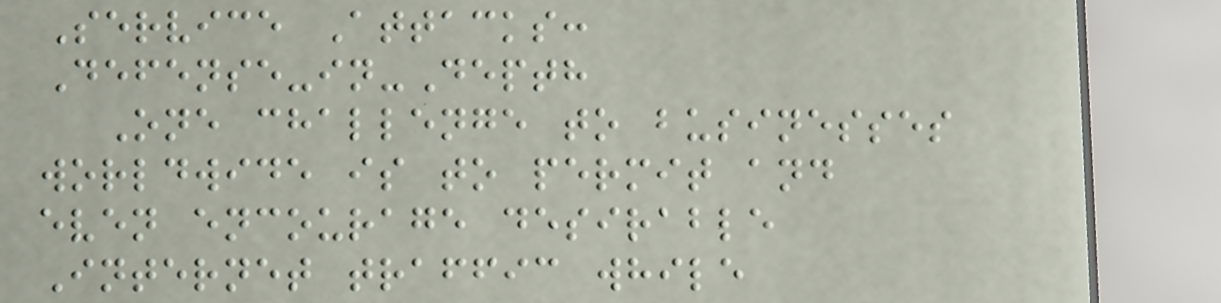Service Attacks:
Defense-in-Depth
One challenge to businesses
worldwide is to permit and
even encourage desirable
Internet traffic while
